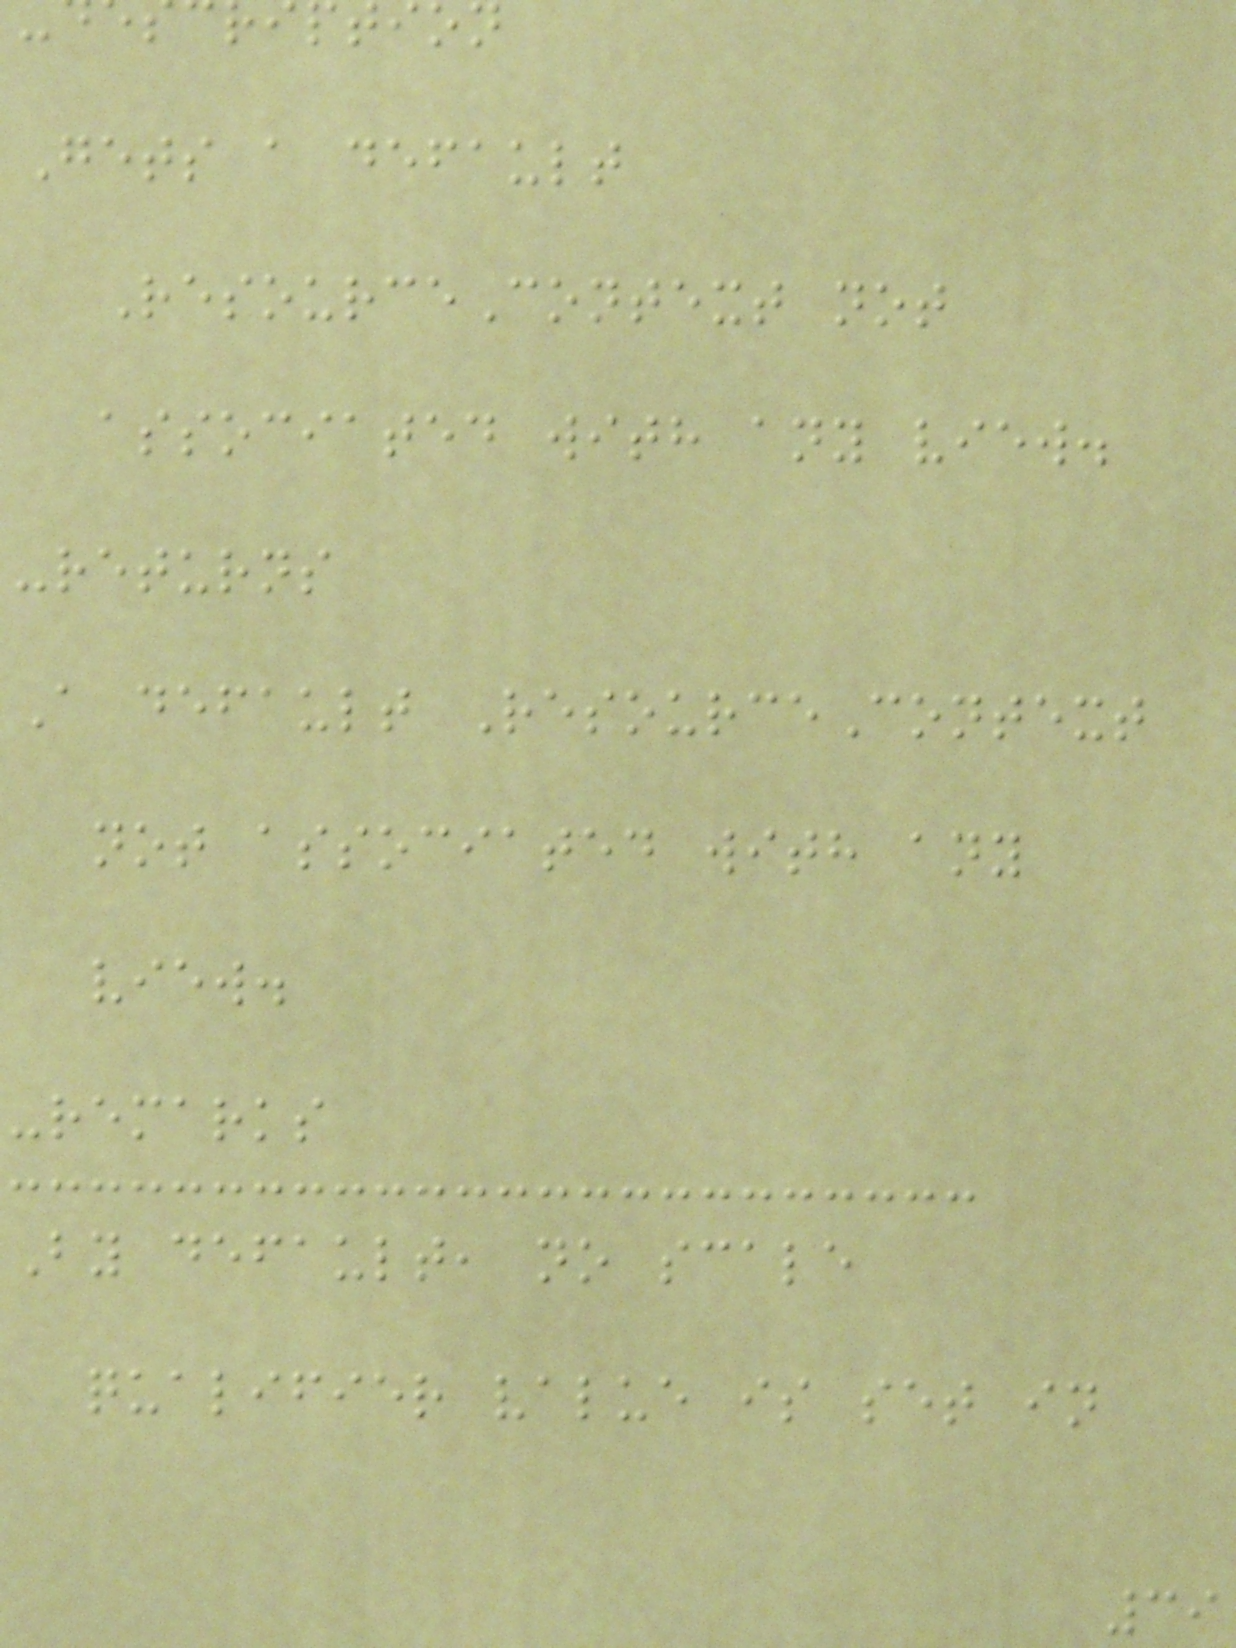Gets a default
ResourceContext not
associated with any view.
-returns
A default ResourceContext
not associated with any
view.
-remarks
By default, no scale
qualifier value is set in
39
